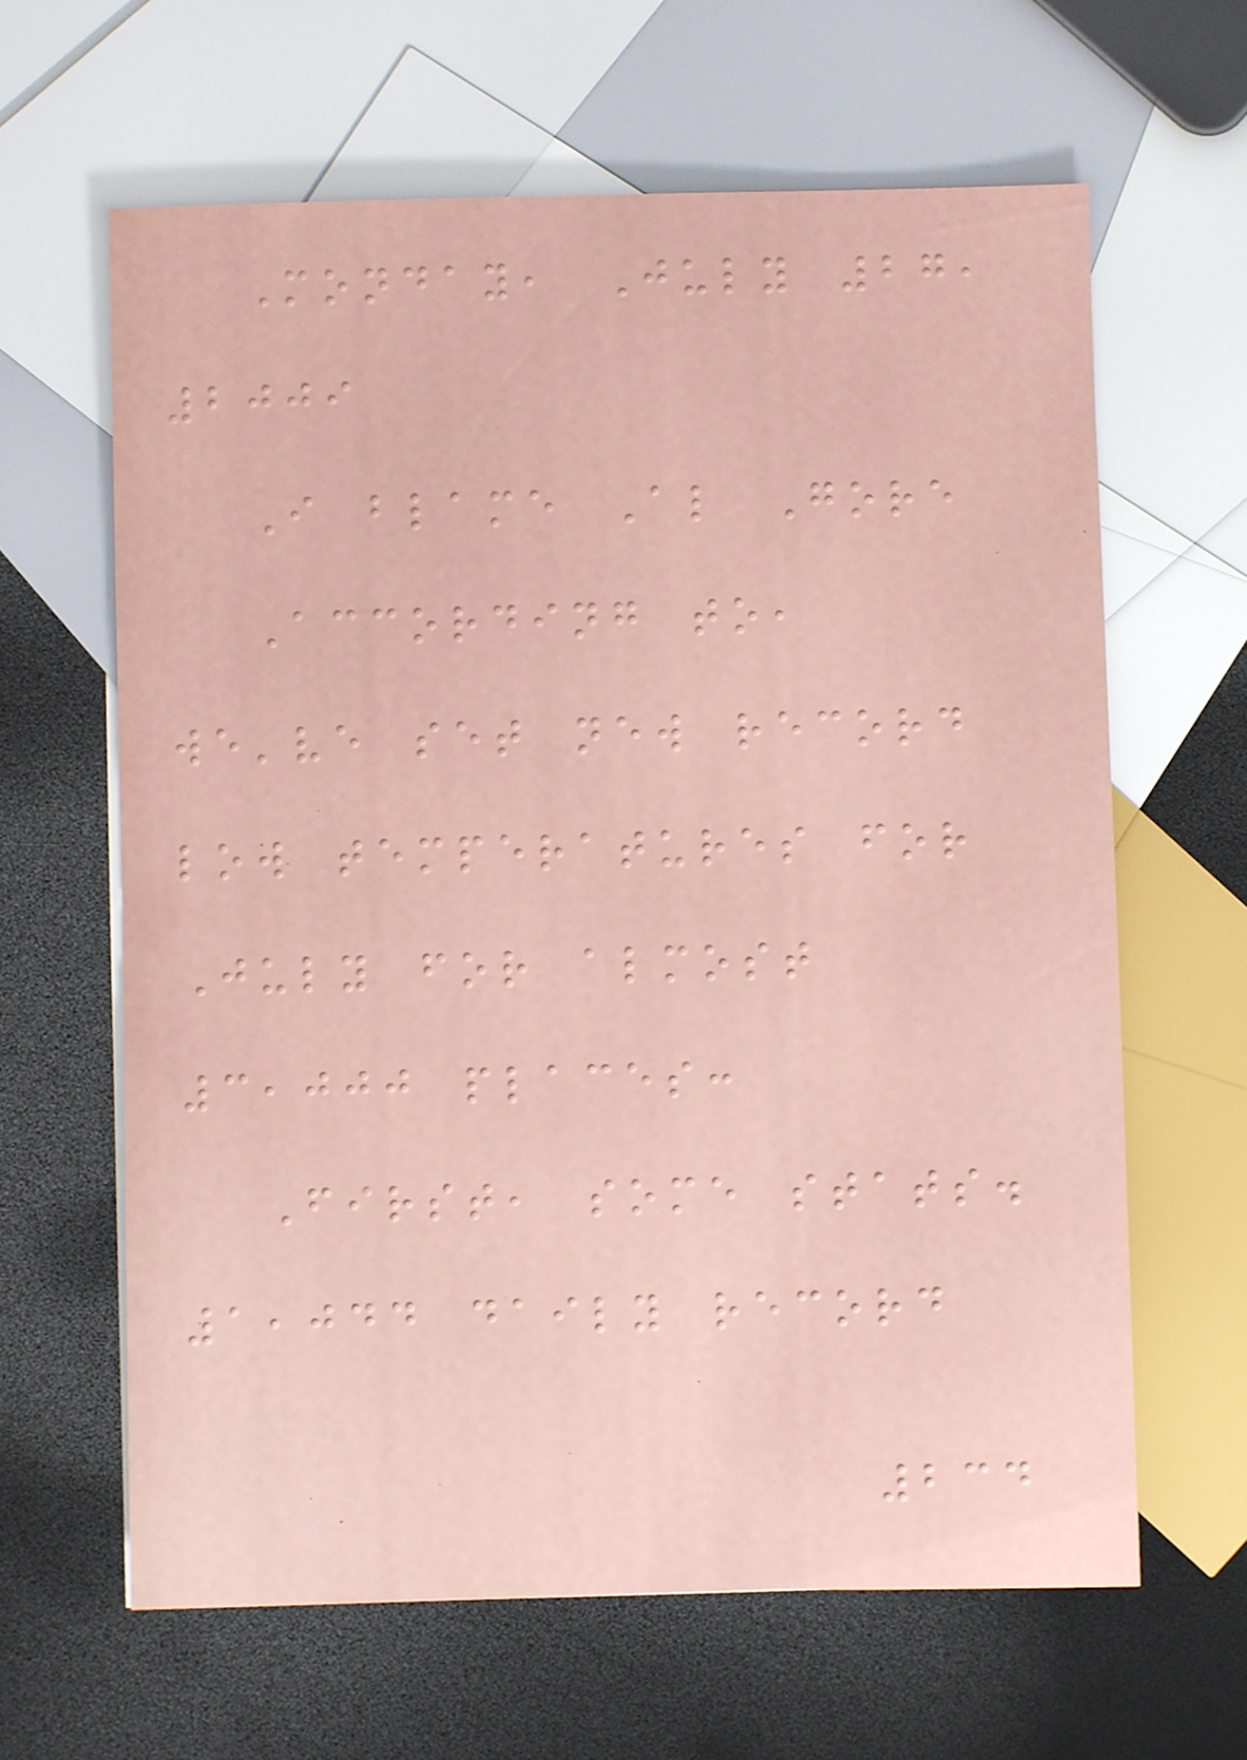Monday, July 27,
2009
I blame Al Gore
According to,
we've set new record
low temperatures for
July for almost
3,000 places:
First, some stats.
1,044 daily record
234
